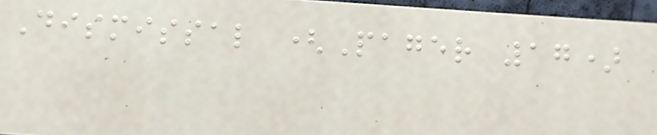Dismissal (Pager 17)
